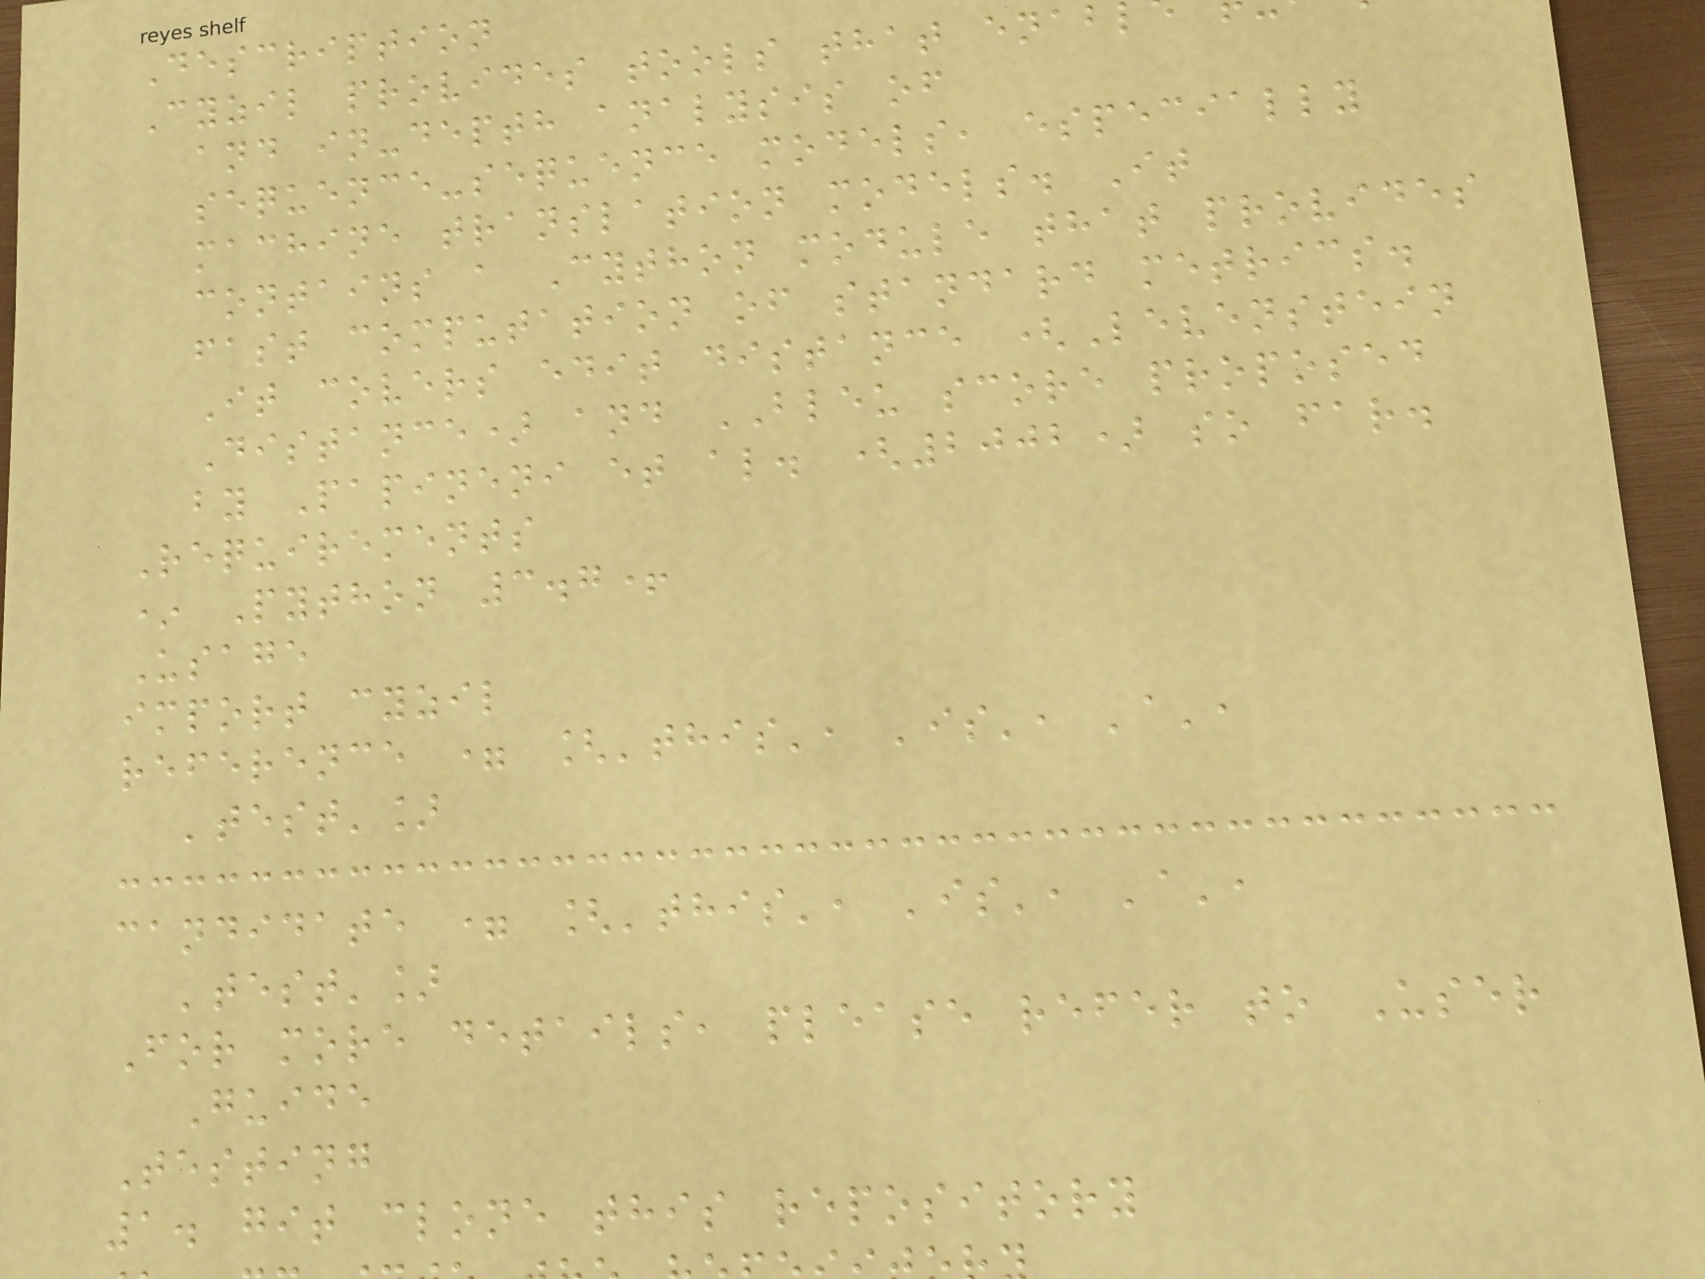Description
Cyzil provides tools that enab
and in-depth analysis of
sequence-sequence models, especially
machine translation models. It
contains a Cython module that provides
fast computation of standard metrics.
It covers edit distance (Levenstein
Distance) and BLEU score proposed
by Papineni et al. (2002) so far.
Requirements
* Python 3.7+
Usage
import cyzil
reference = ['this', 'is', 'a',
'test']
candidate = ['this', 'is', 'a',
'test']
For more details, please refer to User
Guide
Testing
1. git clone this repository
